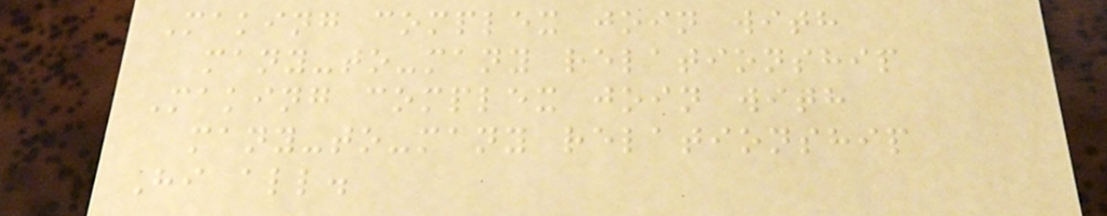Making complex join with
many-to-many relationship
Making complex join with
many-to-many relationship
Hi all.
